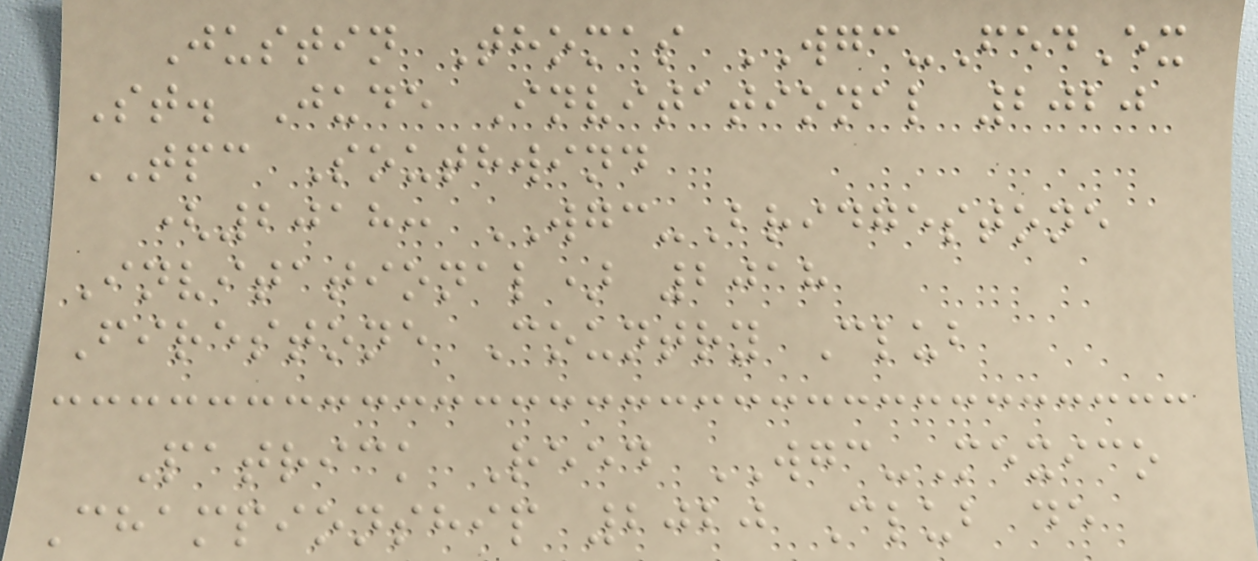Justin Thomas WGC-FedEx
St. Jude Invitational 2020
TPC Southwind
(2018: WGC-Bridgestone
Invitational) 2018
Firestone Country Club
Patrick Reed WGC-Mexico
Championship 2020 Club de
